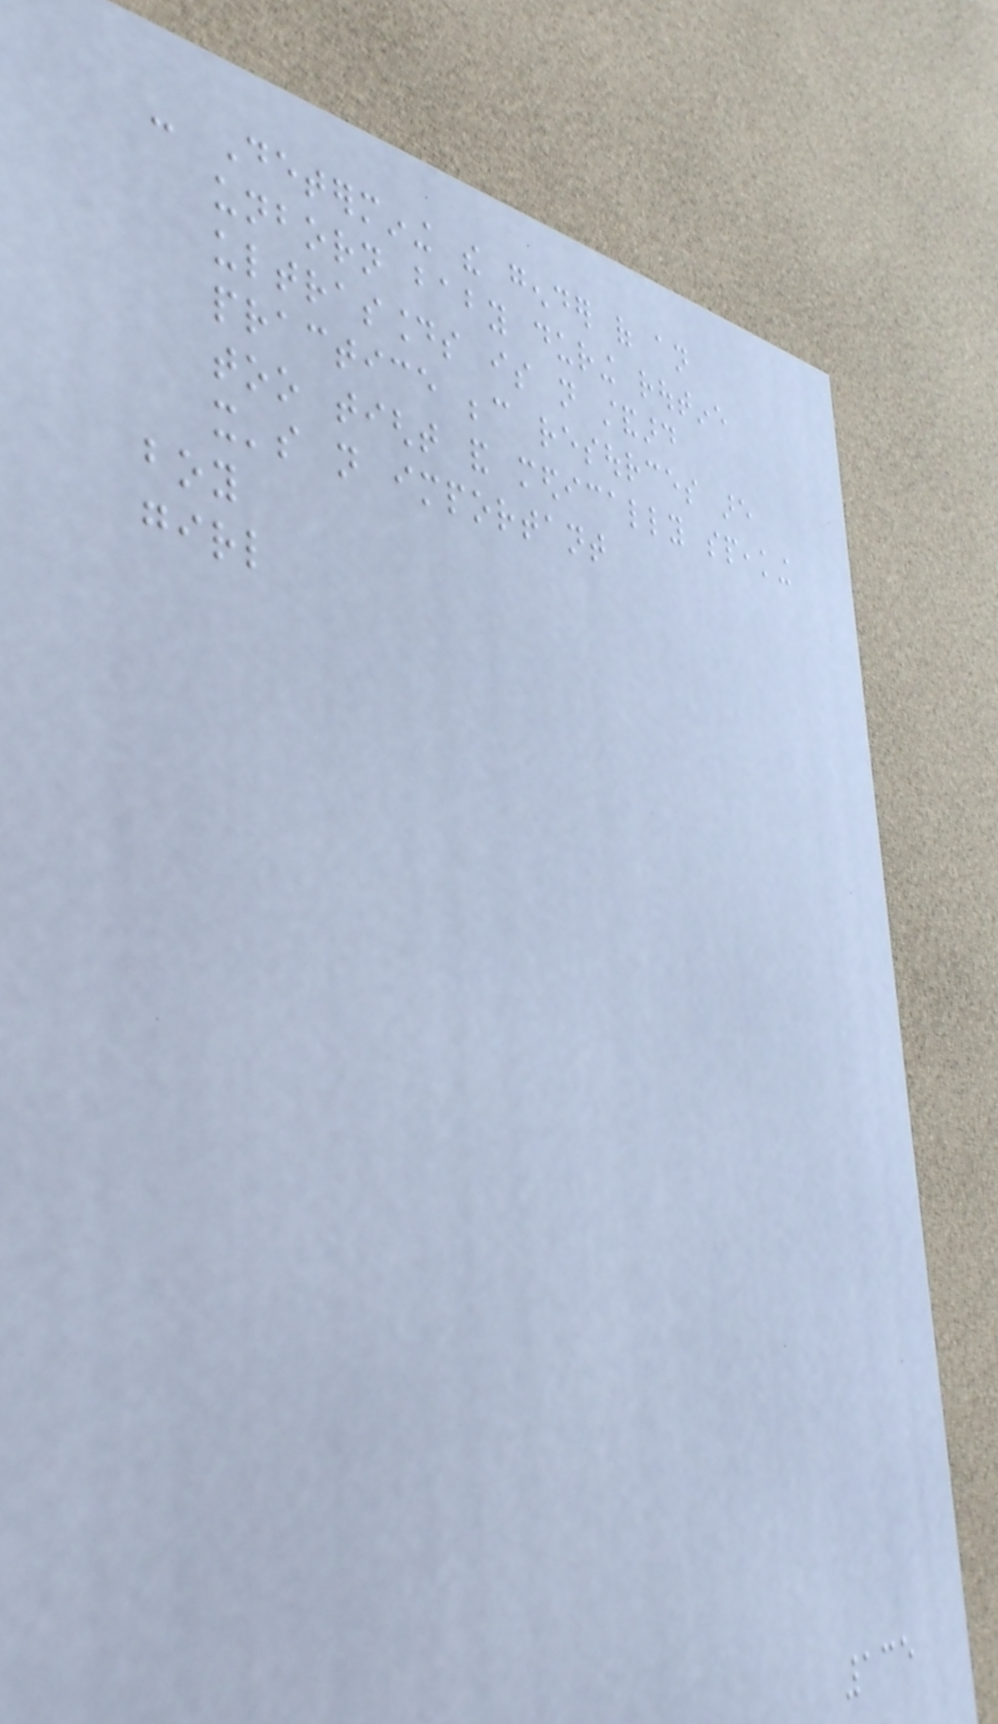- Determining the gender of an
unborn baby during routine
ultrasounds is not standard
practice because resources are
too tight and medically speaking
it's not important
boy
girl
135
